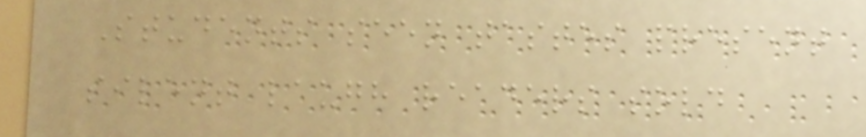Students seen tastes present
silent laugh readers sold
